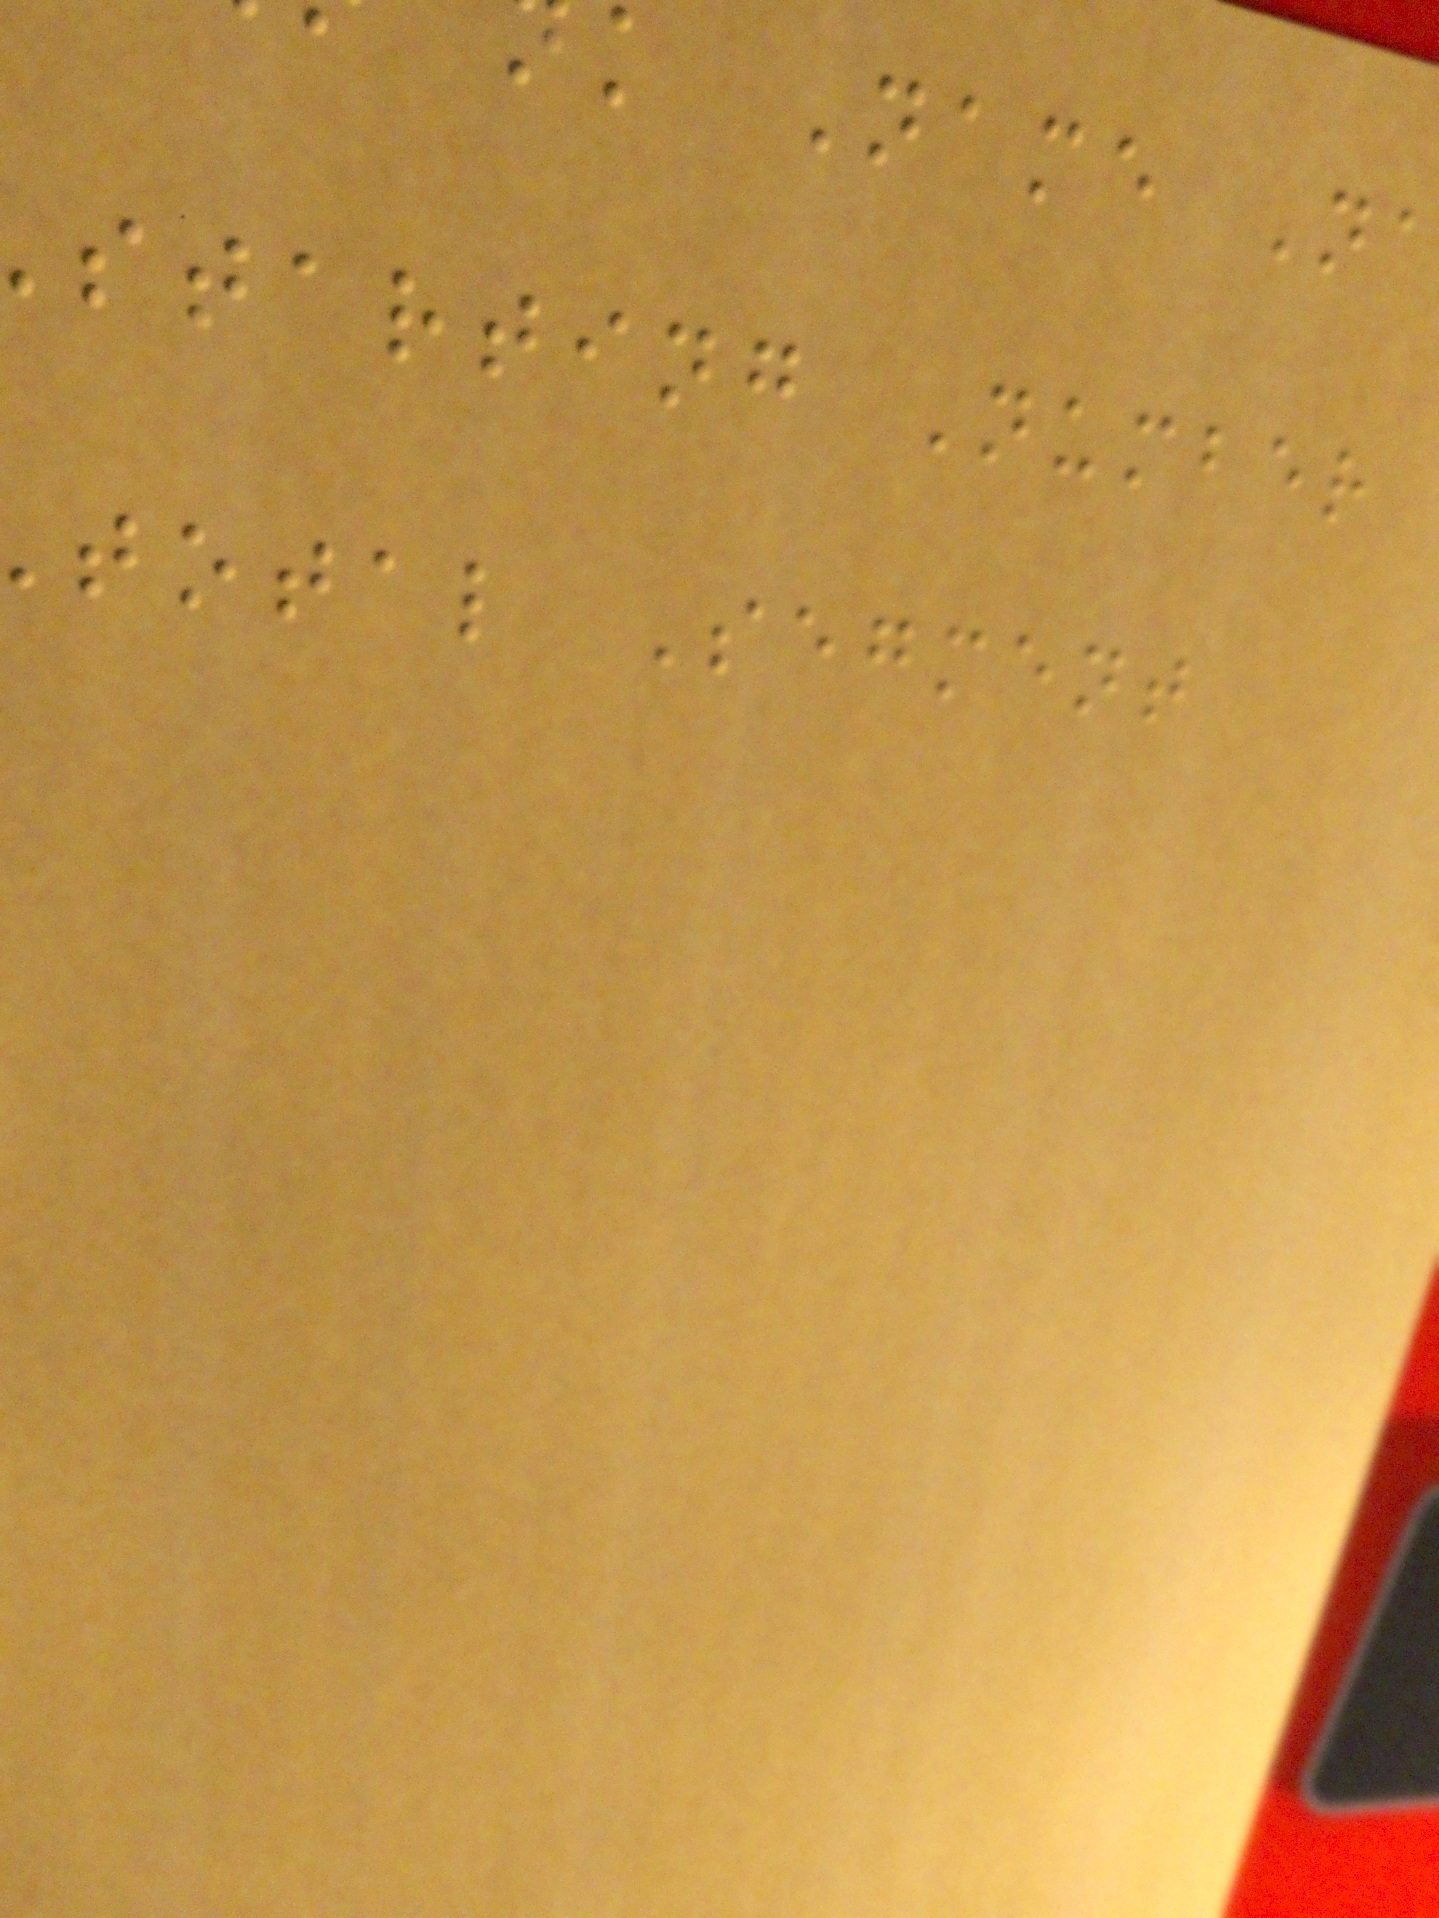k Name Na
starting Number
total Segment
